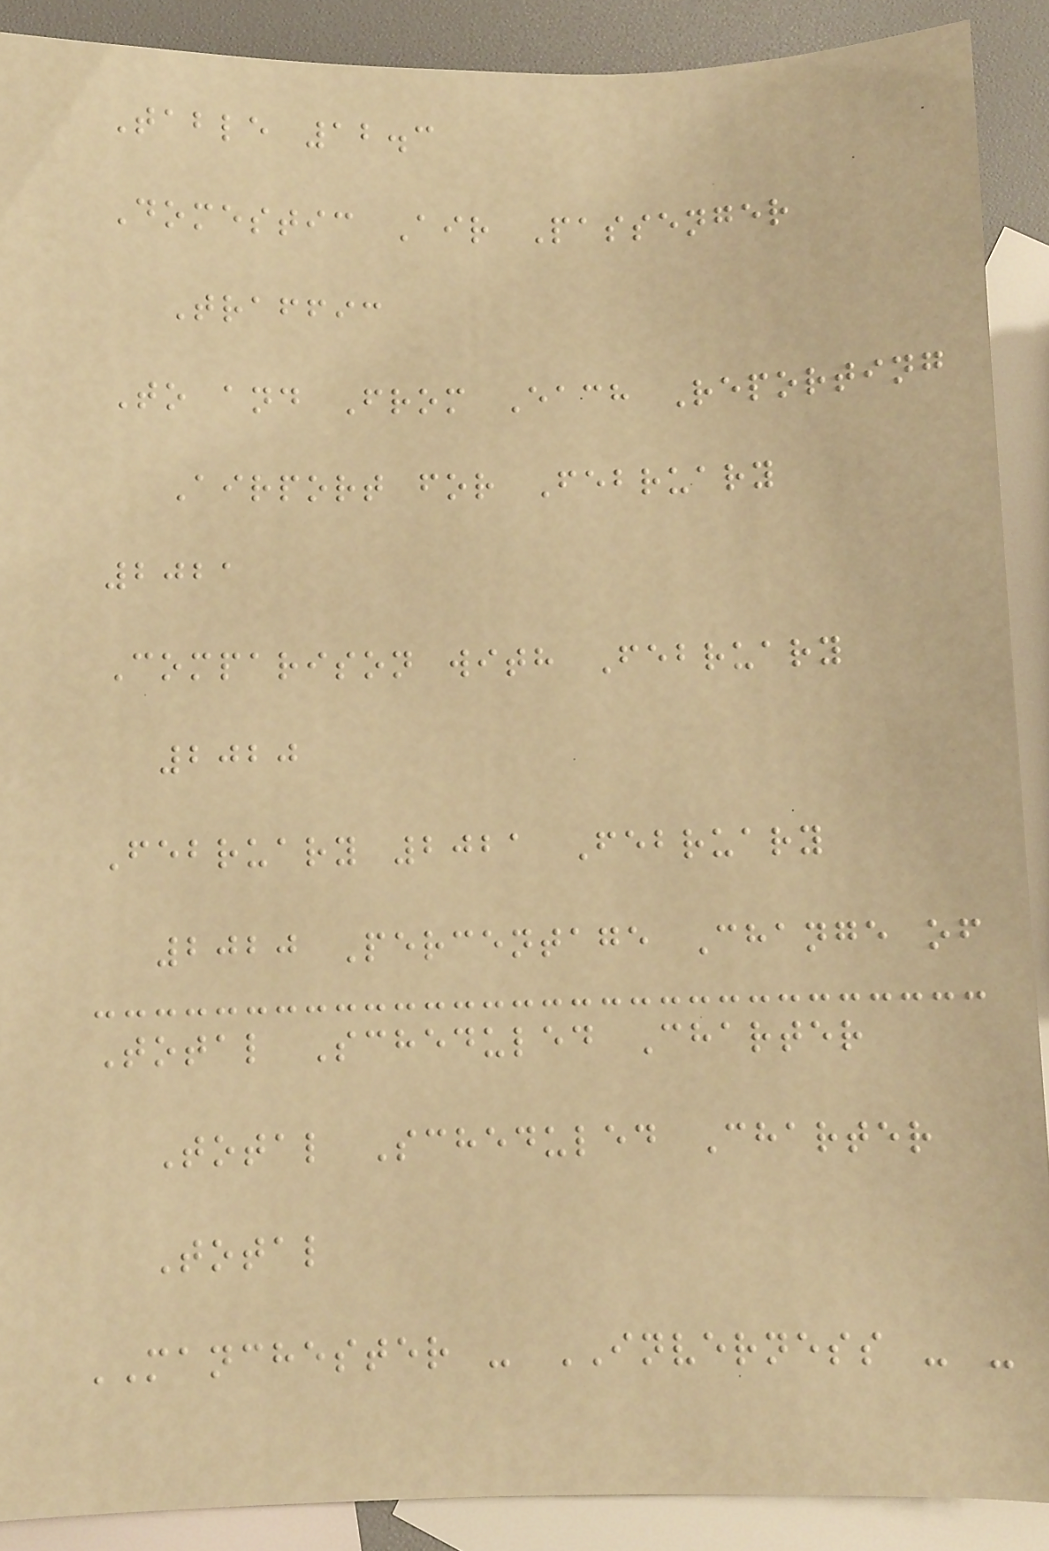Table 12.3
Domestic Air Passenger
Traffic
To and From Each Reporting
Airport for February
2021
Comparison with February
2020
February 2021 February
2020 Percentage Change of
Total Scheduled Charter
Total Scheduled Charter
Total
MANCHESTER - INVERNESS - -
